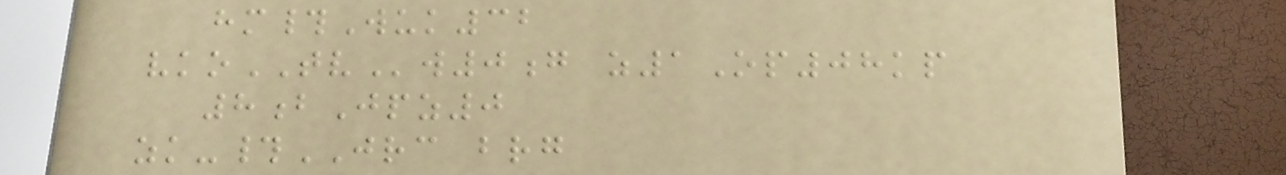hm#Wuk32
vkoTVw0g z1Op08kp
8bJpz0
zk-#JRC brg
